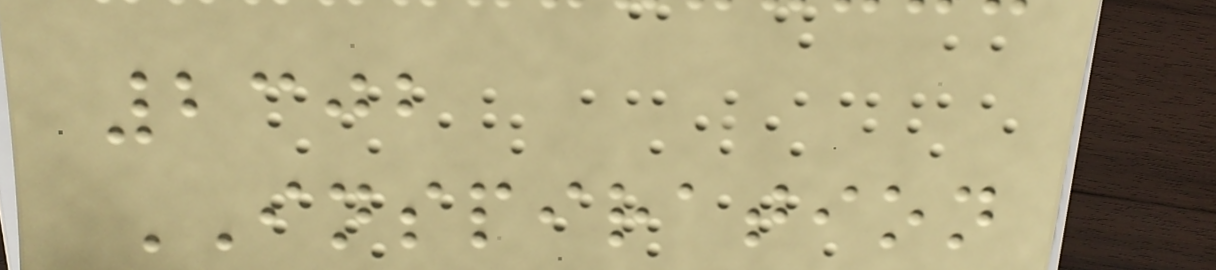2302
INSPIRATION
